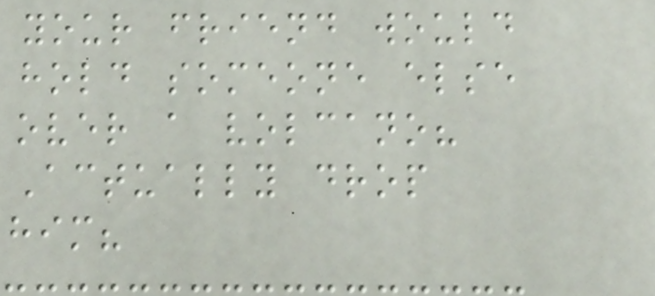your friend would
hold someone else
over a volcano?
Actually drop
him?
